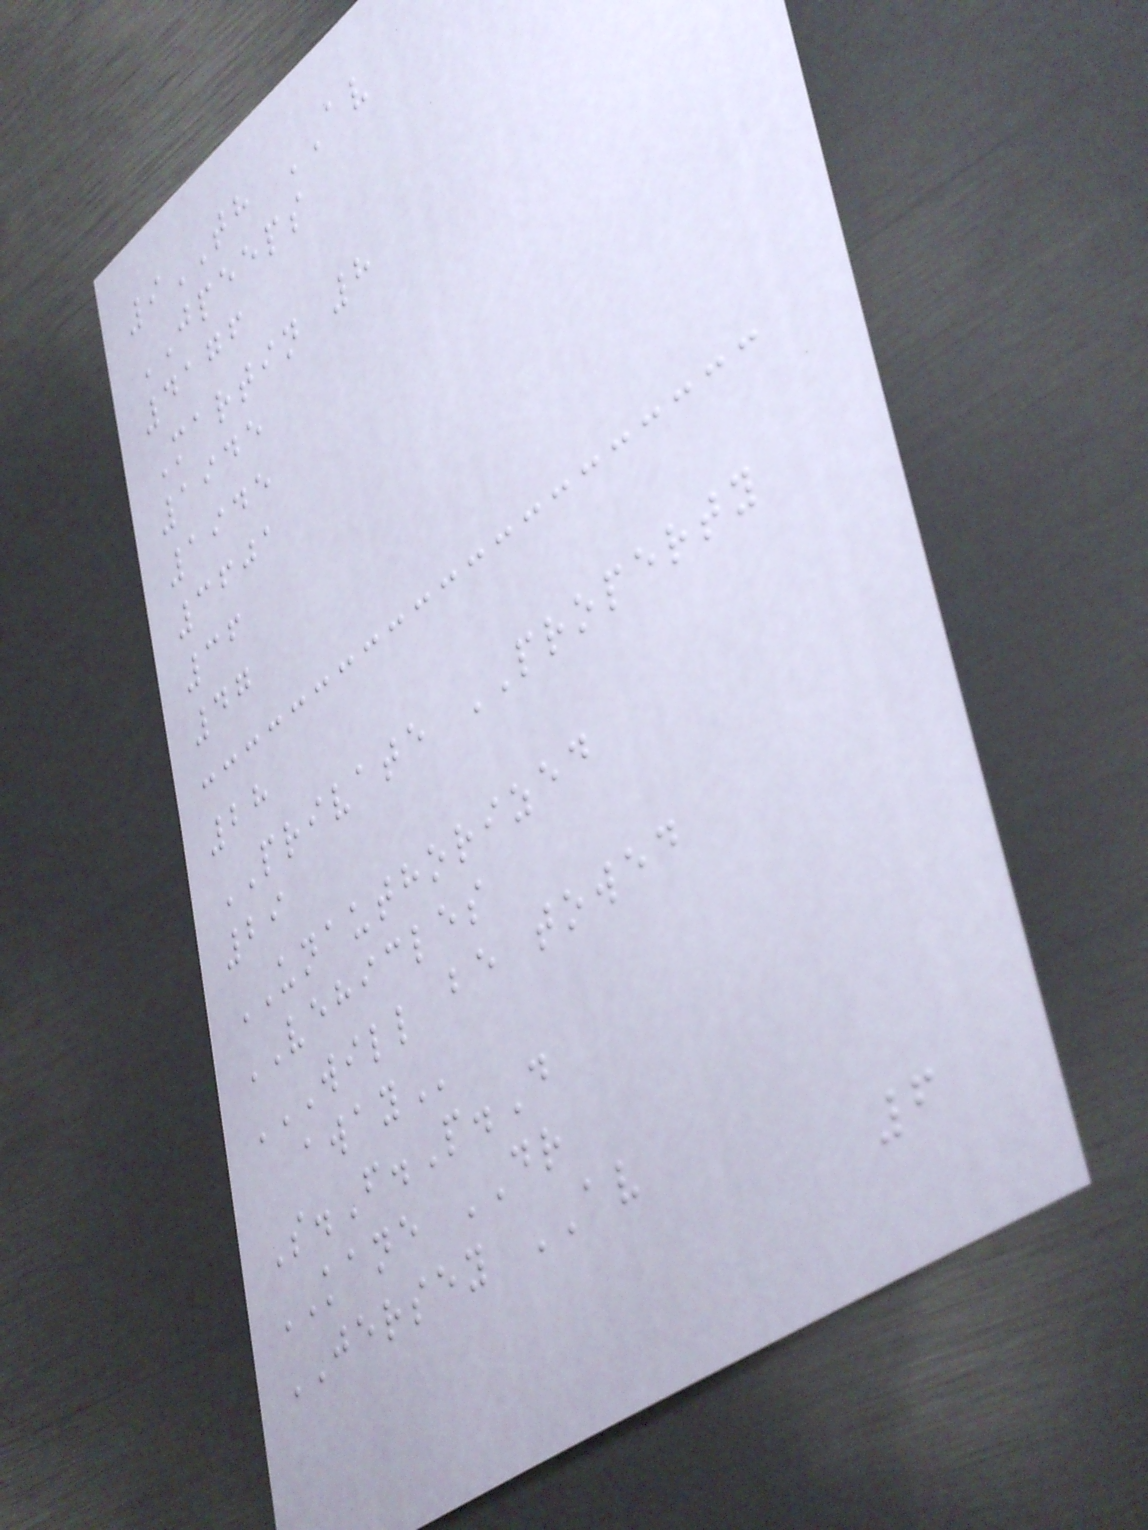9TH AV
JPEEPS
4176
Martin 8
1945
1945
3601
36
47
28
PRIVATE PROPERTY
29
UNAUTHORIZED
VEHICLES
WILL BE TOWED
AWAY
S.F.P.D
KANE DR
JERSEY AV
6
